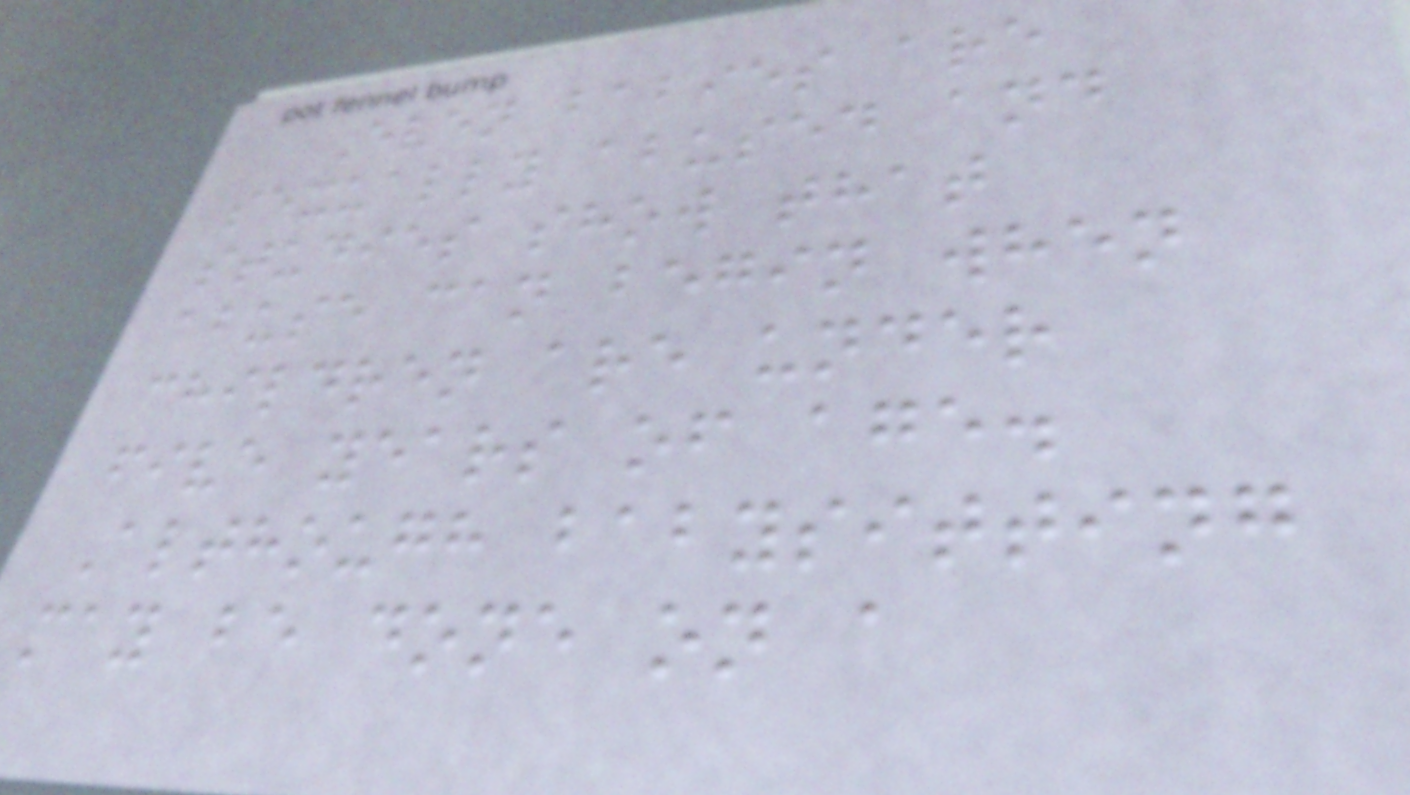Even babies are
sexually abused and
studies show that
abuse can begin when
children are under
five years of age.
Although babysitting
may be done on a
